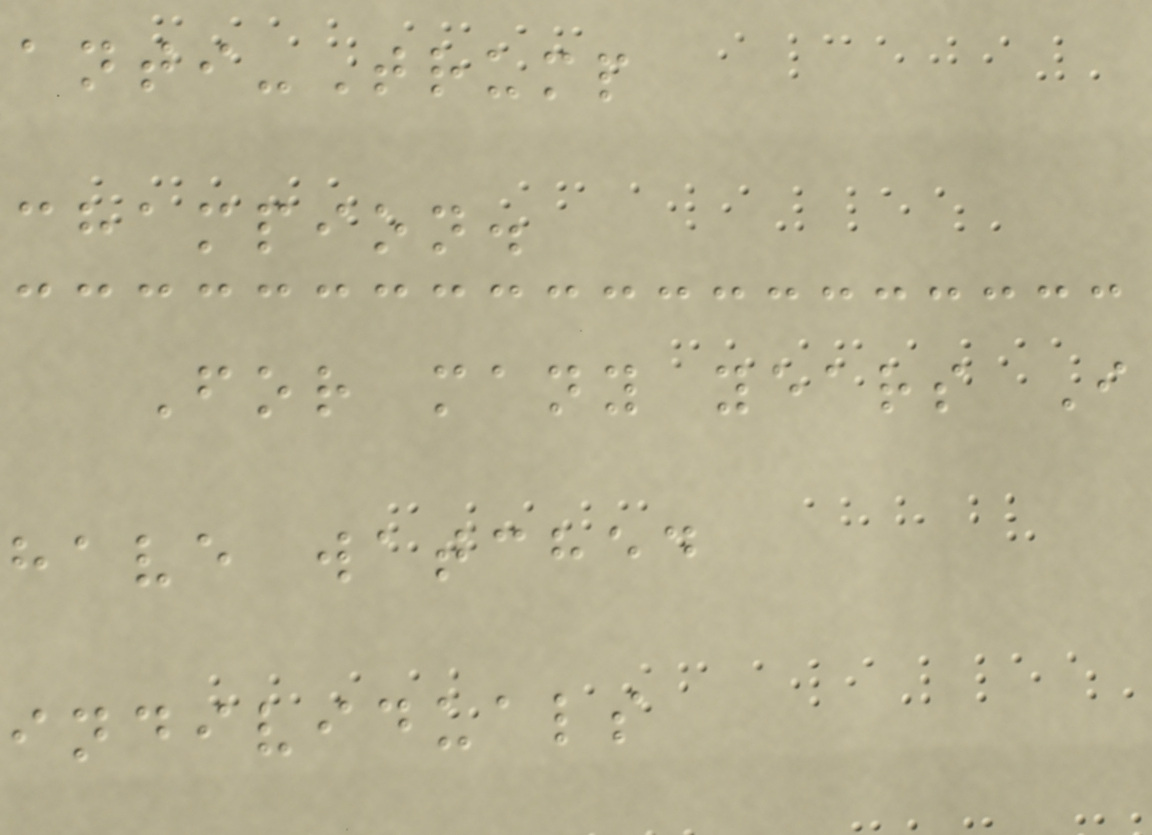anti-Trump
champion.
For many years I
have watched
individuals
